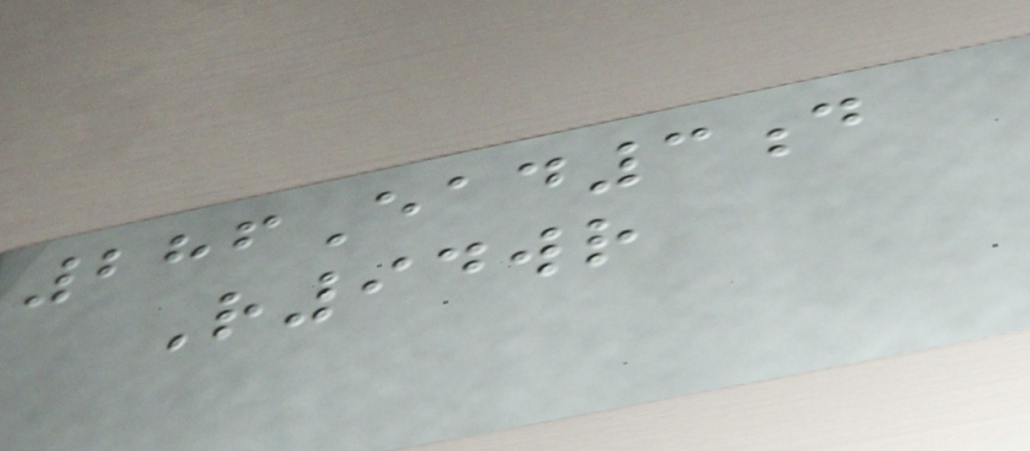286Ead3d
R94wr
